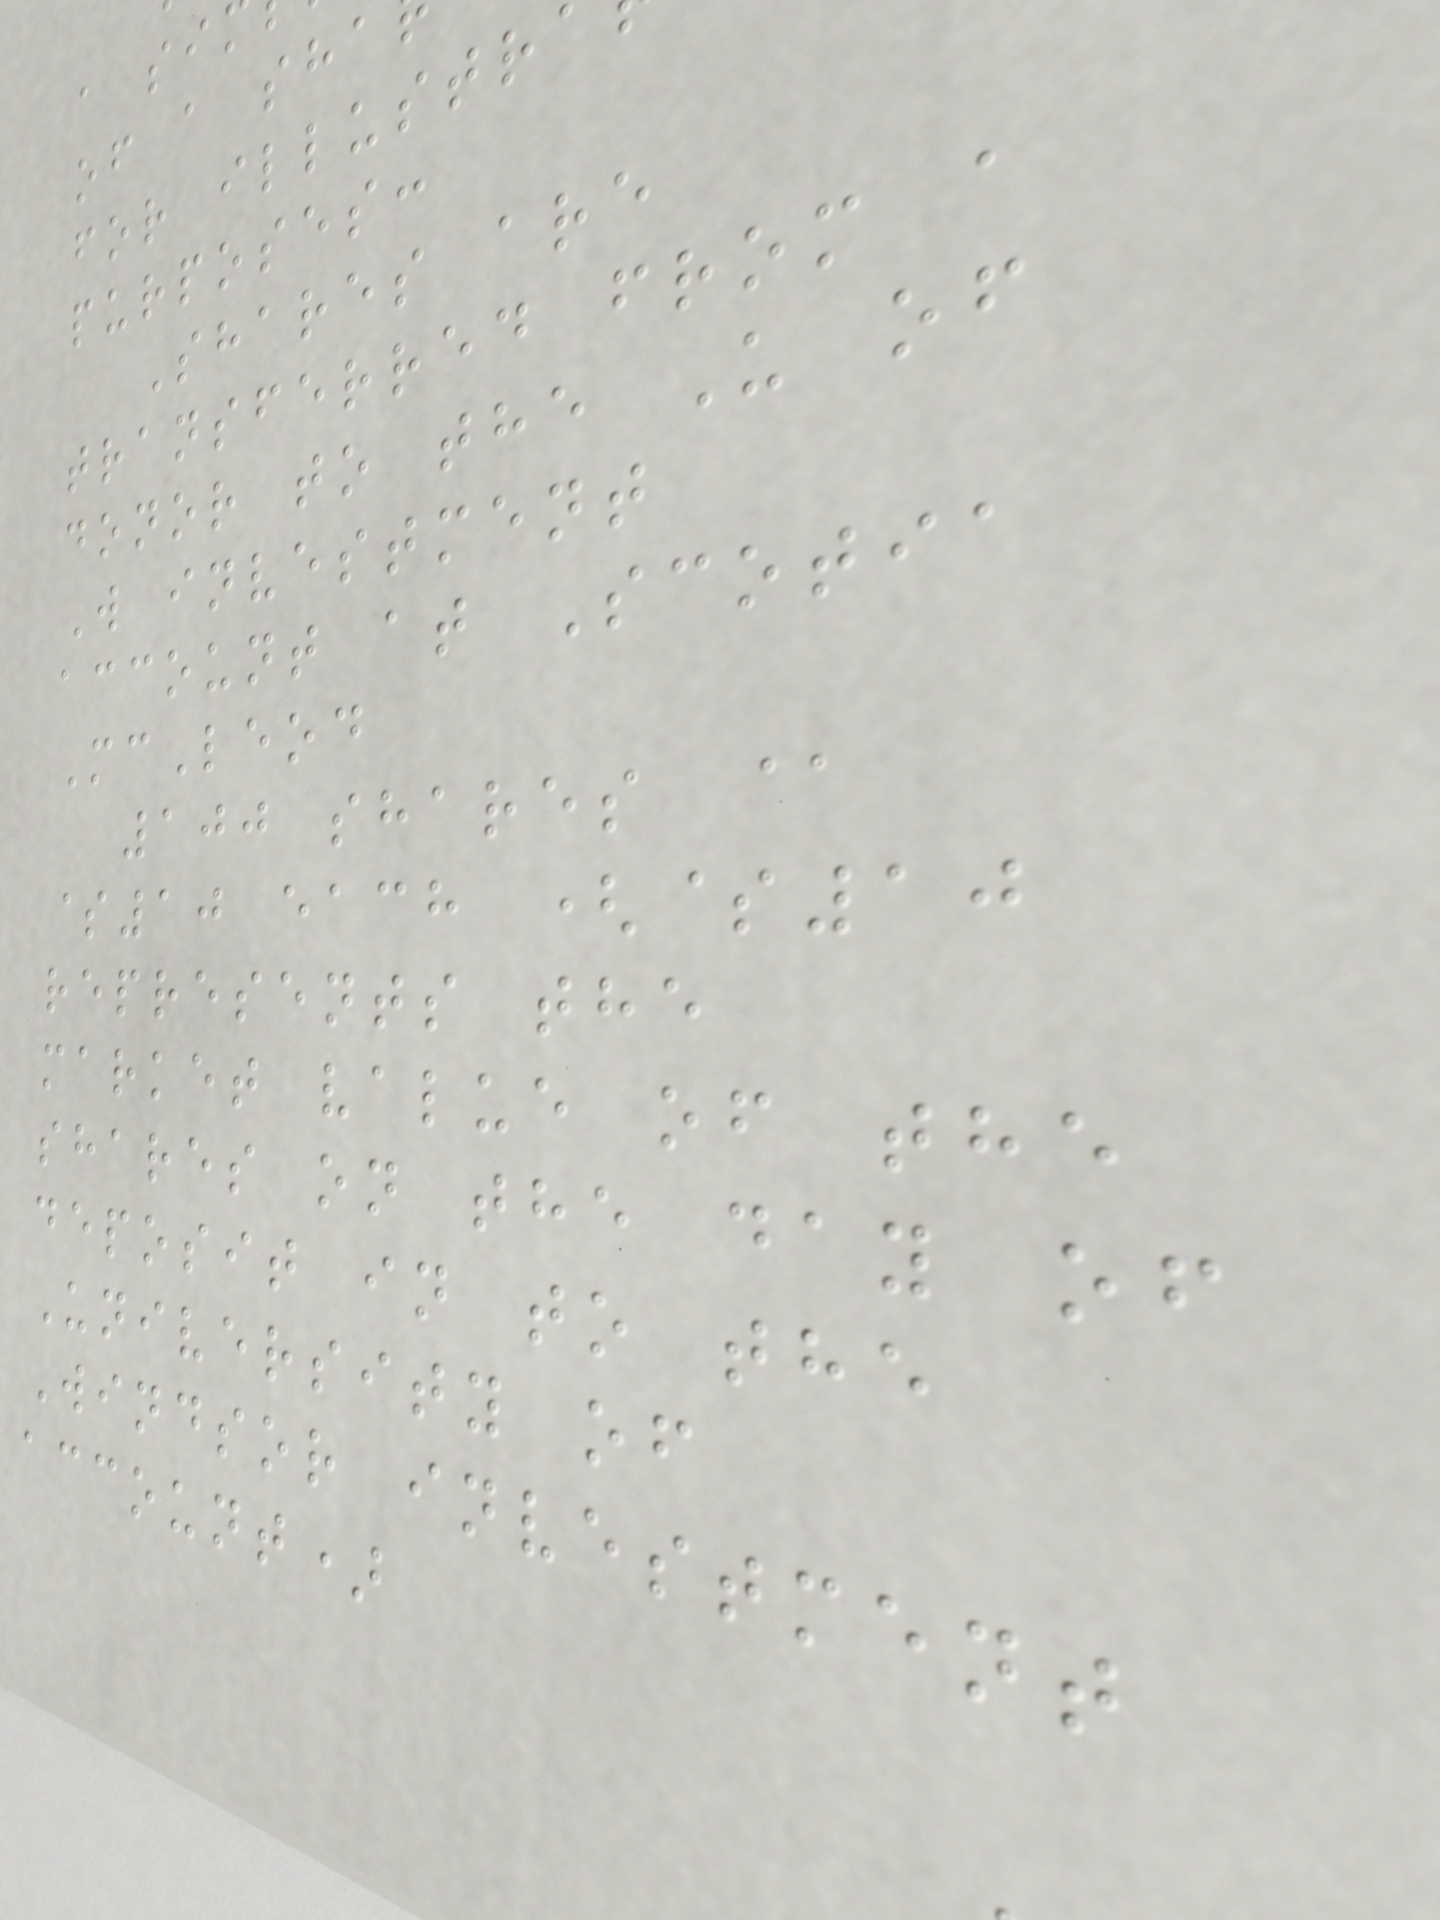of a sha
for illustr
purposes:
Shares are
transferred from a
donor to the U of
W investment
account at Scotia
McLeod
100 shares @
$10 each ($10
represents the
market value of the
shares on the day of
deposit in to the
University of
Windsor investment
account)
